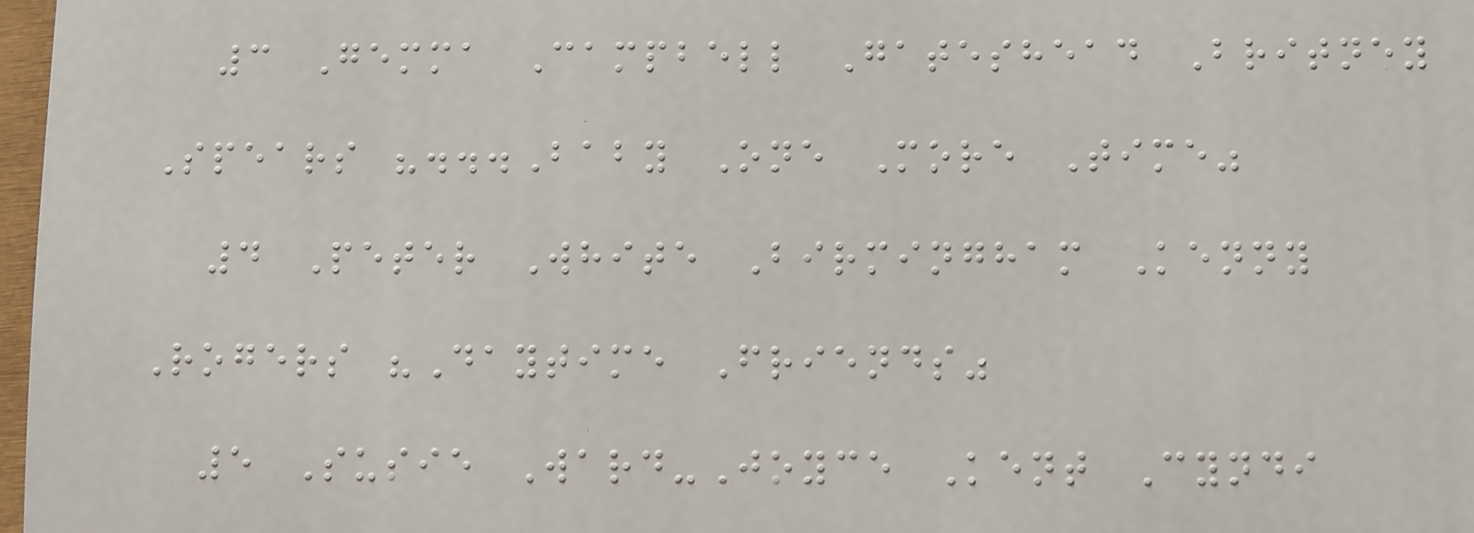3 Gemma Campbell Gateshead Britney
Spears "...Baby One More Time"
4 Peter White Birmingham Kenny
Rogers "Daytime Friends"
5 Susie Ward-Joyce Kent Cyndi
